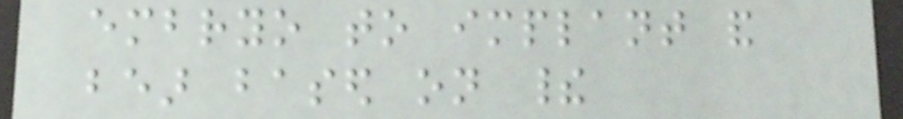embryo to implant and
bear based on their
